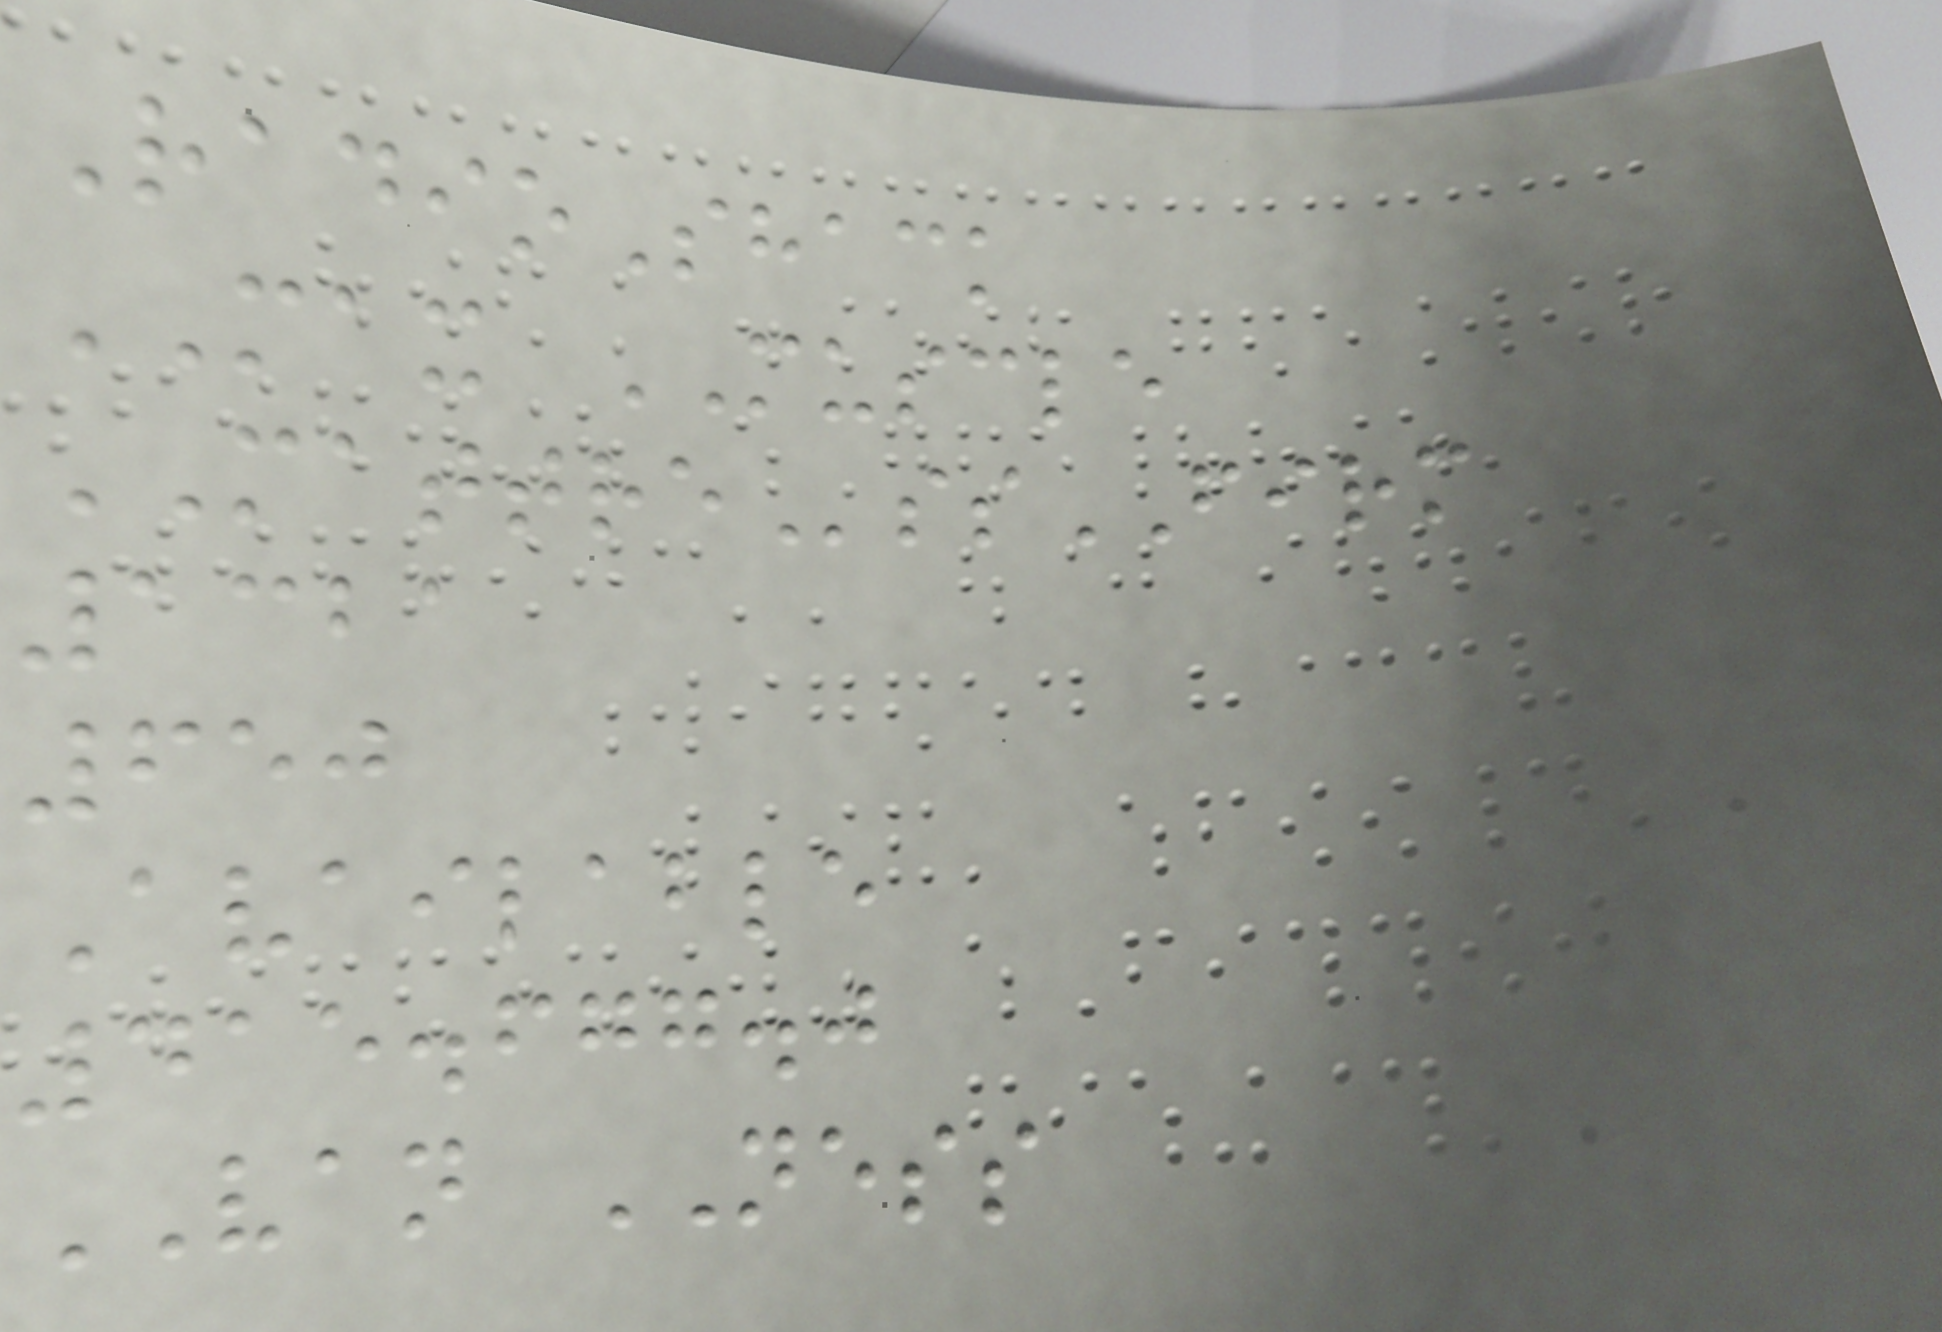RadioShack
MAX MUSCLE
MATTREssFIRM
1321
650
Available
415.677.0
VAN NESS
